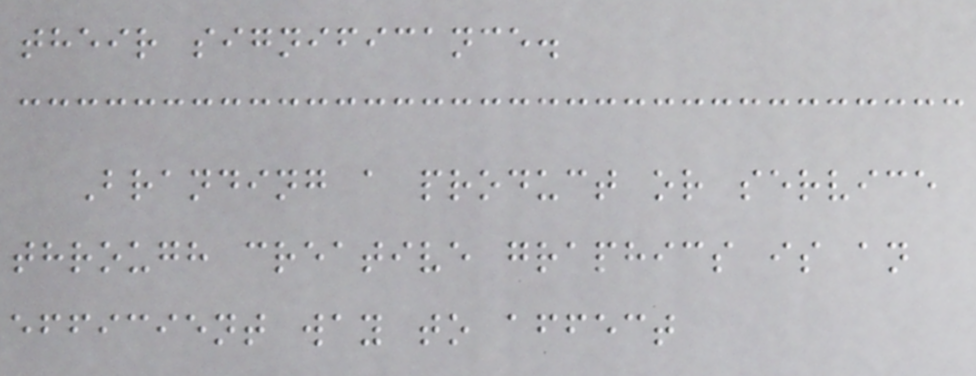their significance.
Branding a product or service
through creative graphics is an
efficient way to affect
